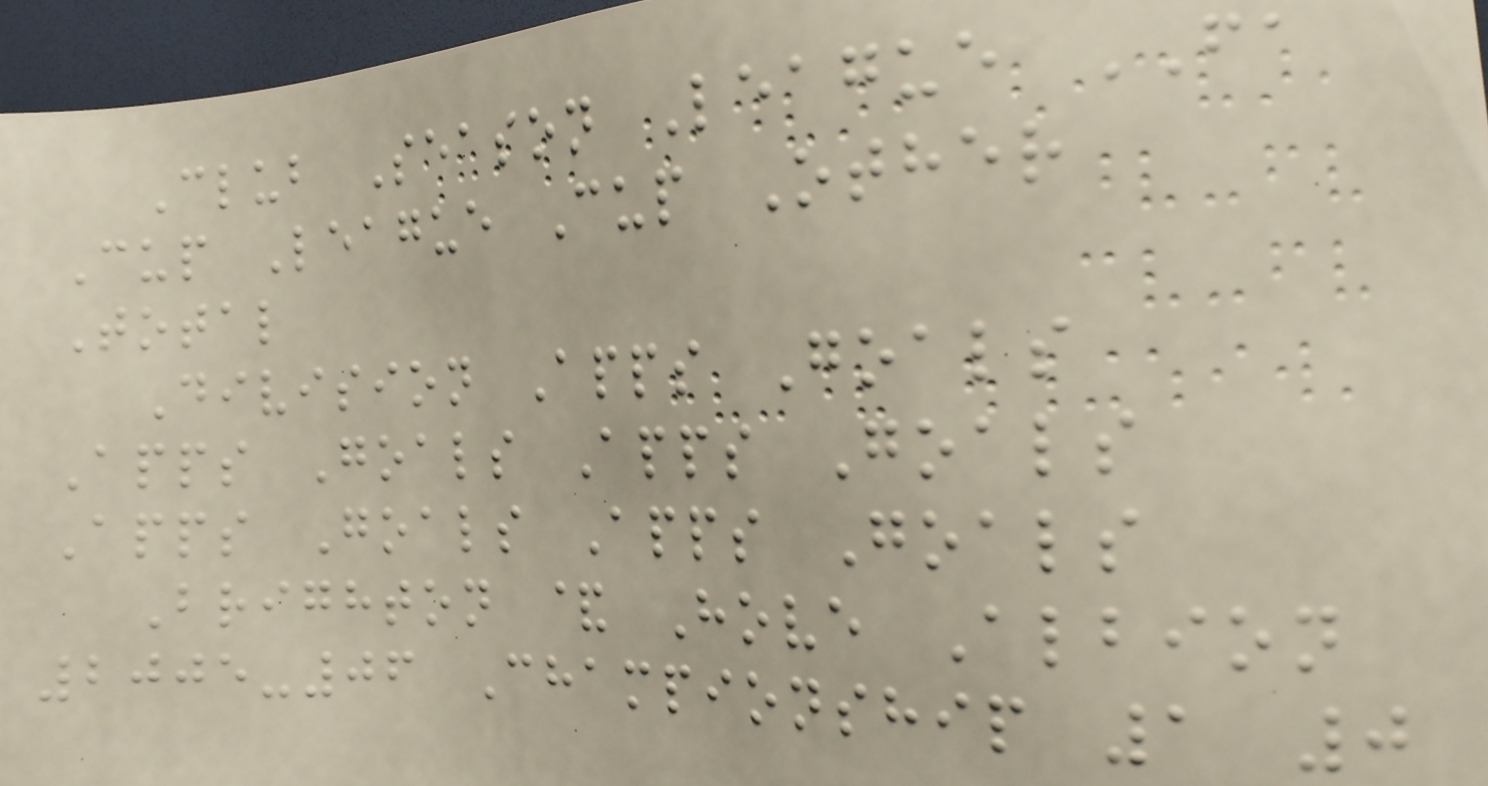Club Season League FA
Cup League Cup Other
Total
Division Apps Goals
Apps Goals Apps Goals
Apps Goals Apps Goals
Brighton & Hove Albion
2005-06 Championship 1 0
